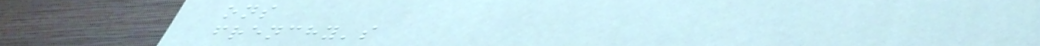ons
frenchy's
